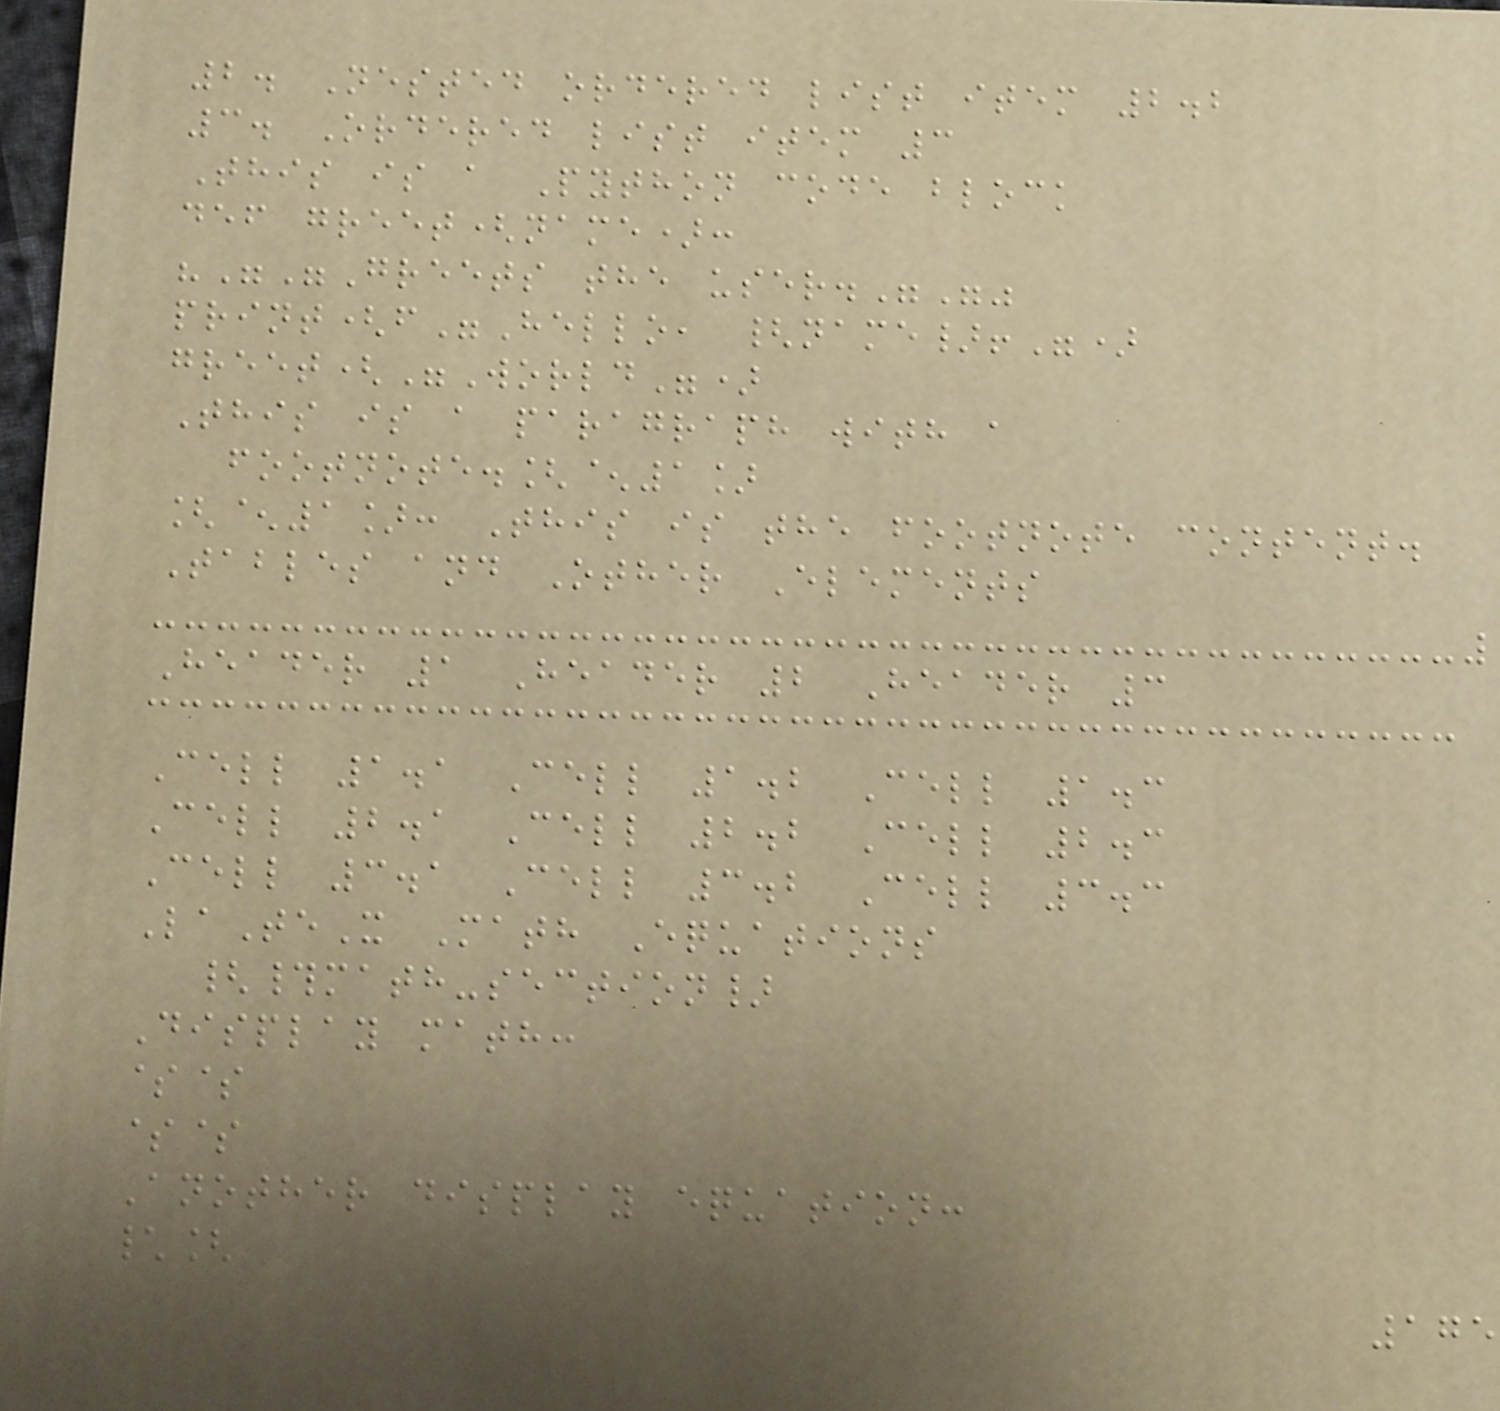2. Nested ordered list item 2.2
3. Ordered list item 3
This is a Python code block
def greet(name):
"""Greets the user."""
print(f"Hello, {name}!")
greet("World")
This is a paragraph with a
footnote.[^1]
[^1]: This is the footnote content.
Tables and Other Elements
Header 1 Header 2 Header 3
Cell 1.1 Cell 1.2 Cell 1.3
Cell 2.1 Cell 2.2 Cell 2.3
Cell 3.1 Cell 3.2 Cell 3.3
LaTeX Math Equations
{#math-section}
Display math:
$$
$$
Another display equation:
\[
175
